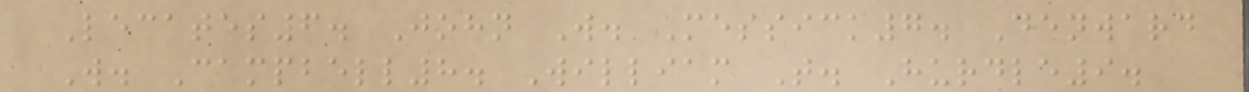Lecates6. John W. Messick7. Denward
W. Campbell8. William T. Hurdle9.
